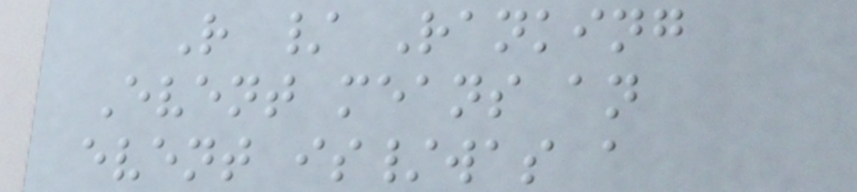R / Ranking
Event means an
event is/was a
